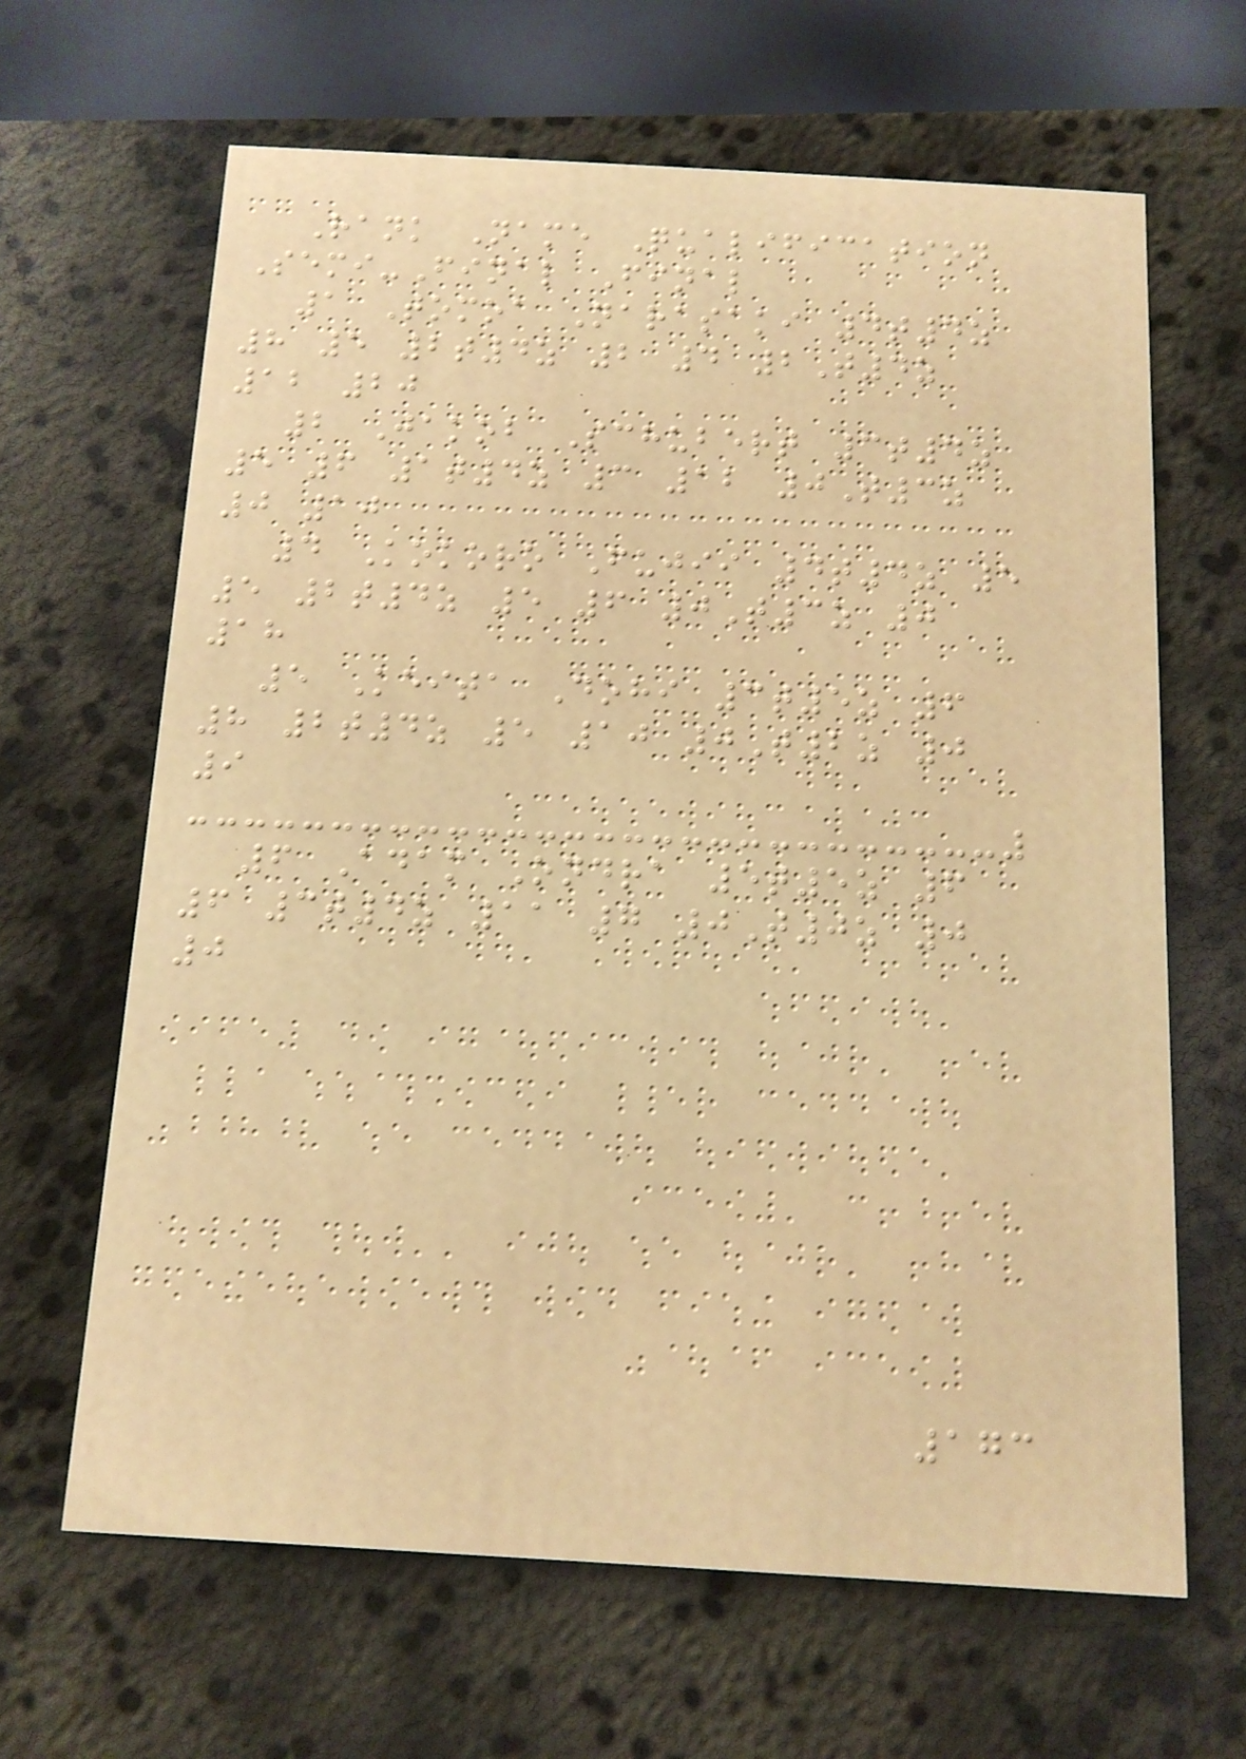Rank Name Qualification
Semi-Final Final
1 Tomoa Narasaki 4t4z
8 5 2t4z 2 4 2T4z
12 20
2 Jakob Schubert 3t4z
5 6 1t4z 3 12 0T3z
0 10
4 Kokoro Fujii 4t4z 5
5 2t4z 5 6 0T3z 0
18
5 Keita Dohi 3t5z 6
8 2t4z 5 10 0T2z 0
9
6 Adam Ondra 5t5z 6
6 3t4z 11 7 0T0z 0
0
173
